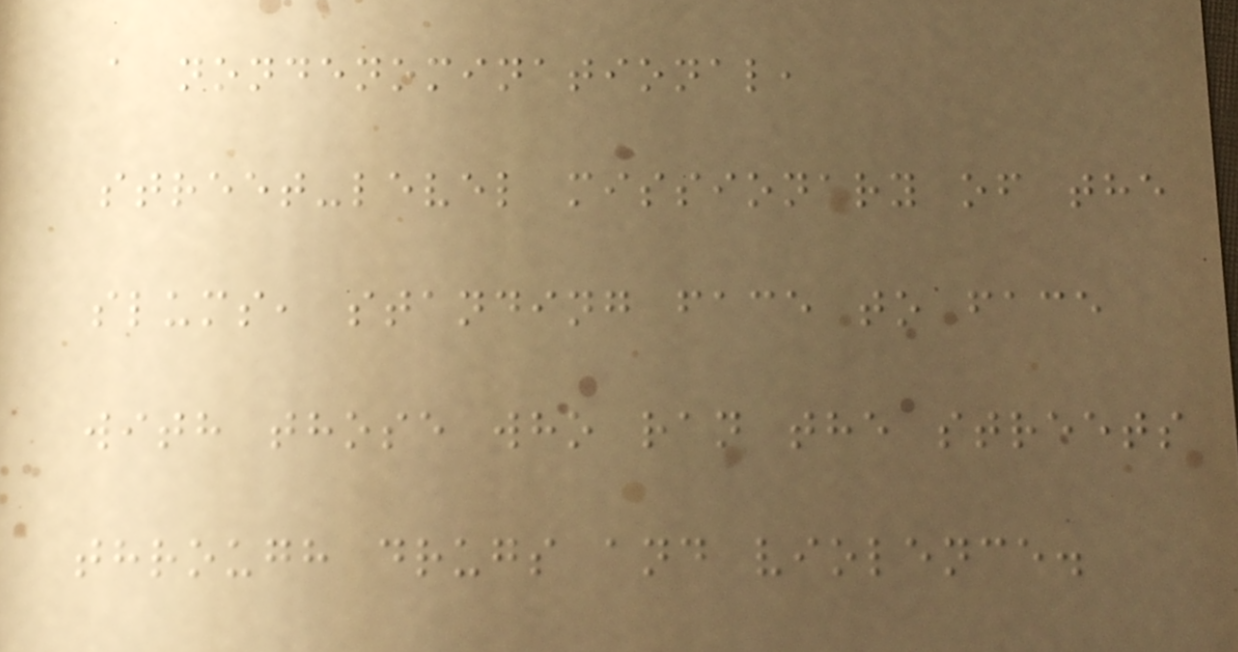a nondenominational,
street-level missionary of the
slums, standing face to face
with those who ran the streets
through drugs and violence.
